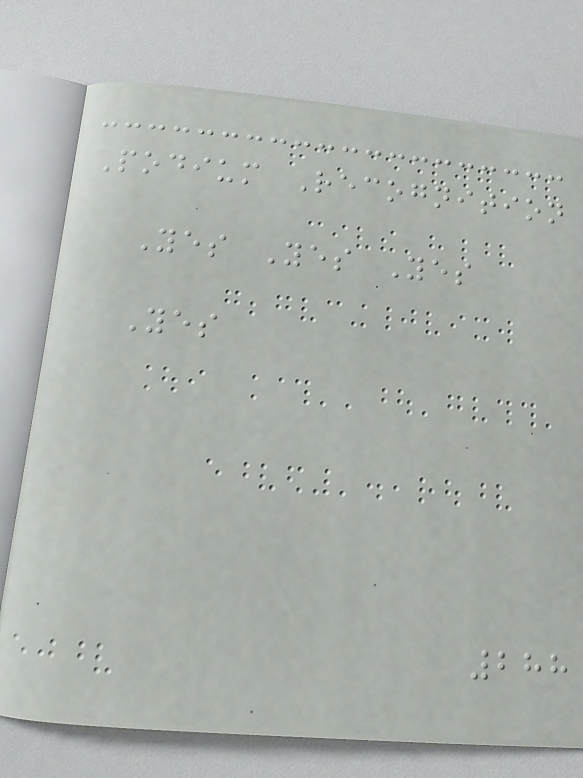Podium Recognition
Yes Yes Yes
Yes
288
